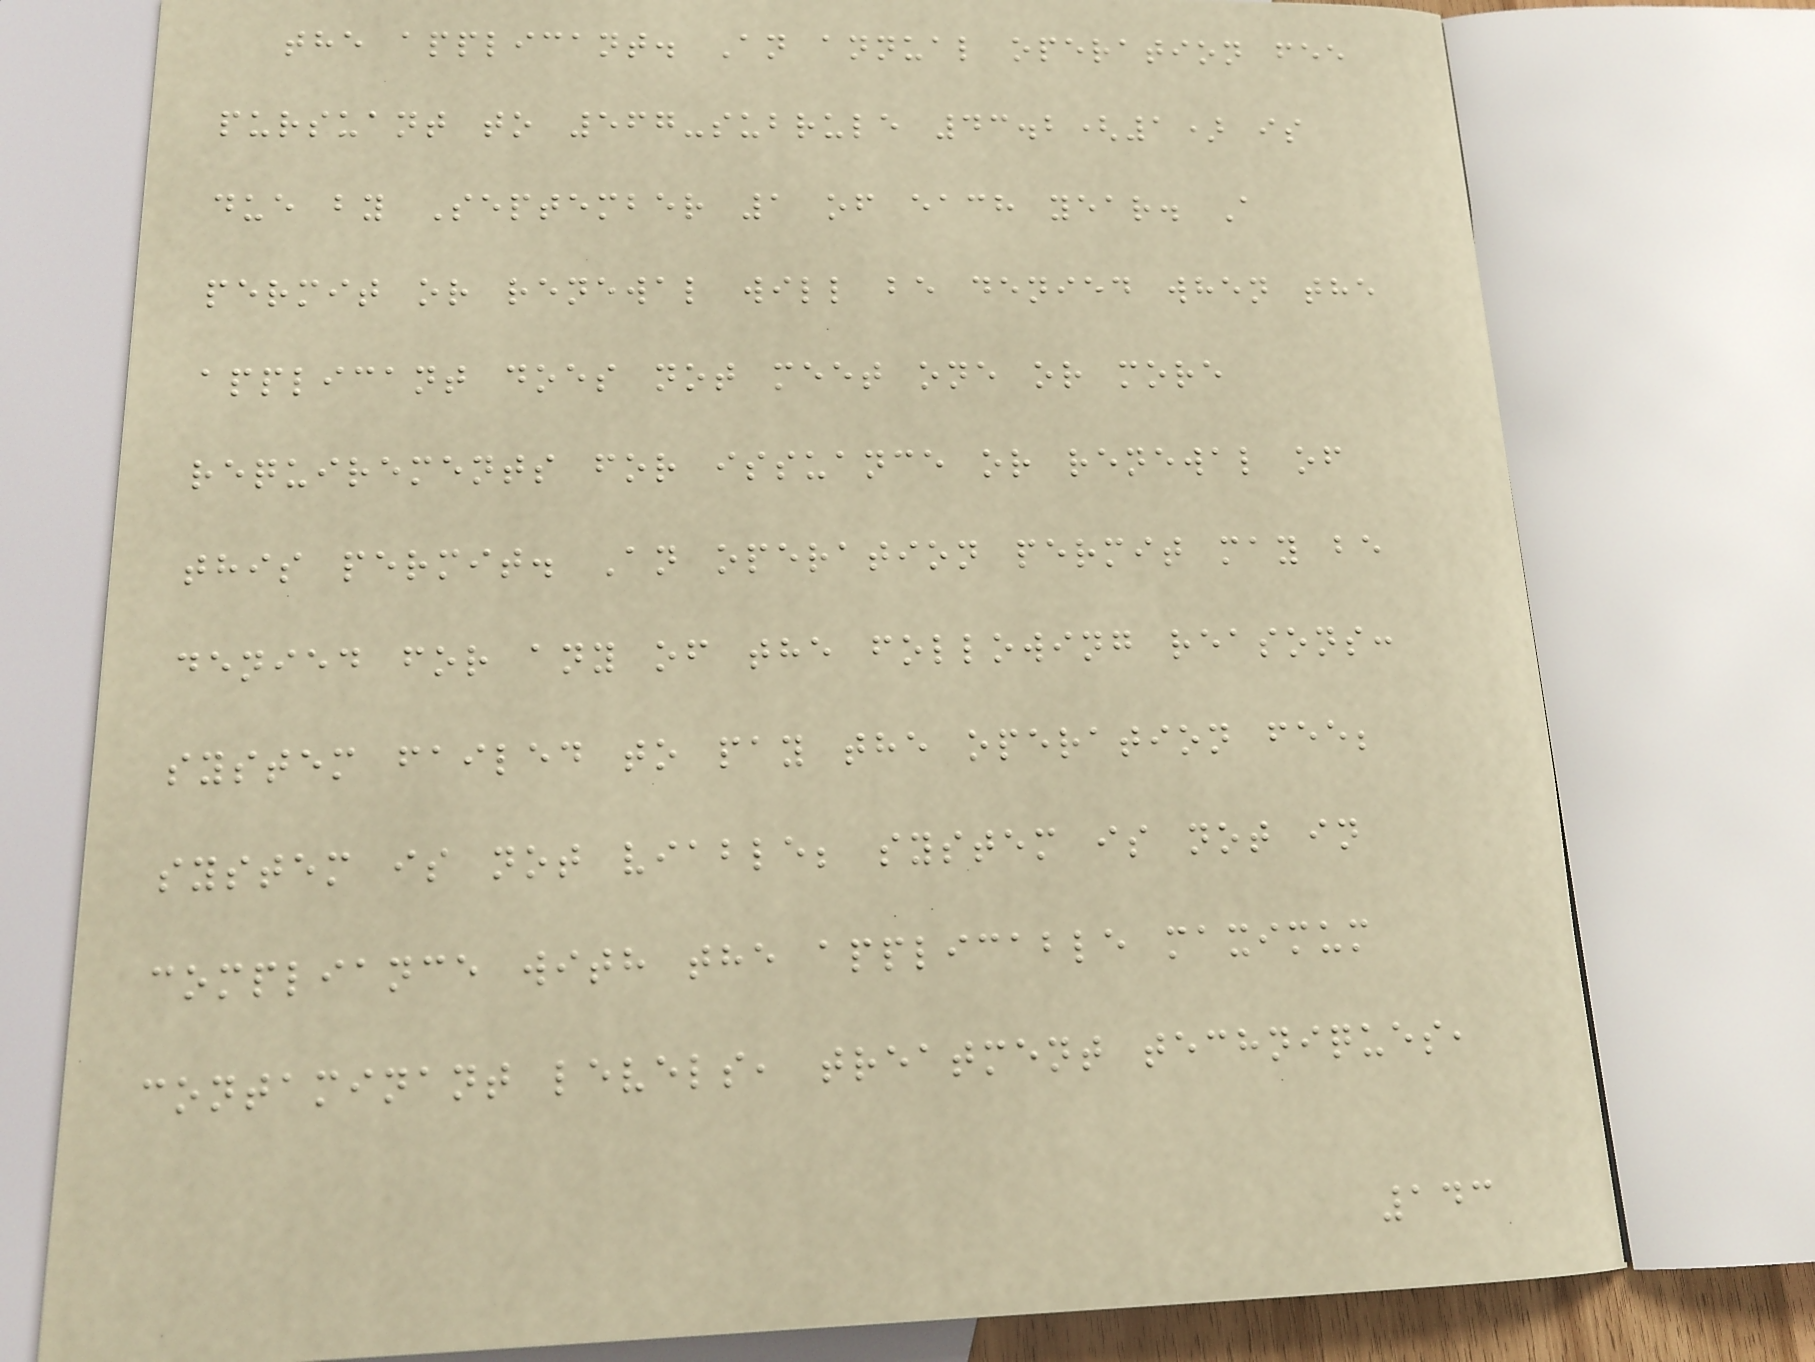the applicant. An annual operation fee
pursuant to 567-subrule 43.2(1) is
due by September 1 of each year. A
permit or renewal will be denied when the
applicant does not meet one or more
requirements for issuance or renewal of
this permit. An operation permit may be
denied for any of the following reasons:
system failed to pay the operation fee;
system is not viable; system is not in
compliance with the applicable maximum
contaminant levels, treatment techniques,
143
